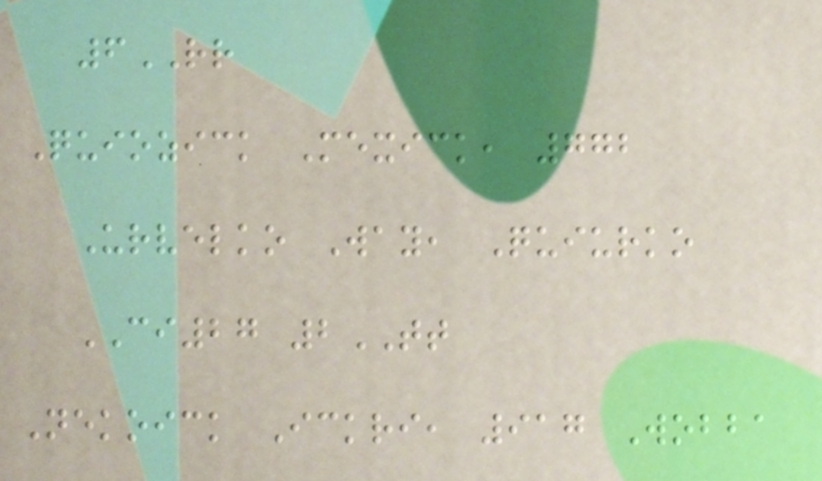6RR
Quiozick Mexick, 772
Urvelko Way, Quiurko
CI27 2TT
Nekoick Ickri, 917 Wobba
